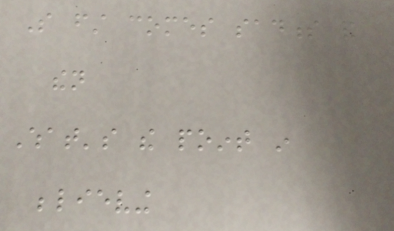So first comes sadness and
then
What's the point in
believing
